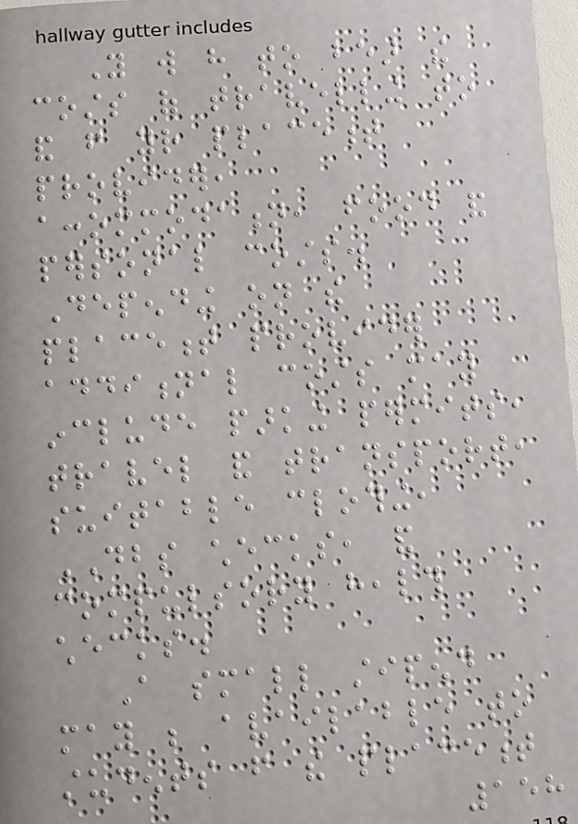You will have to bear the
costs of travelling to
and from your placement
provider,
accommodation, food and
personal costs.
Depending on the
placement provider
additional costs may
include parking permits,
travel and transport,
suitable clothing,
DBS checks, and
compulsory health
checks.
A small stipend
may be available to
students from the placement
158
